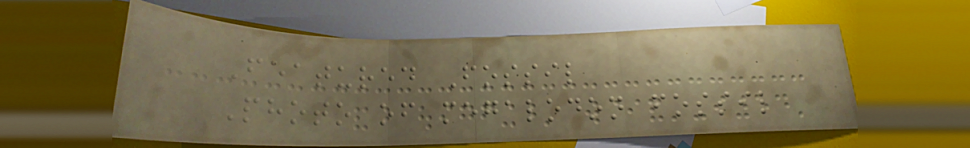Featured Fossil
Photo of megalodon fossil
